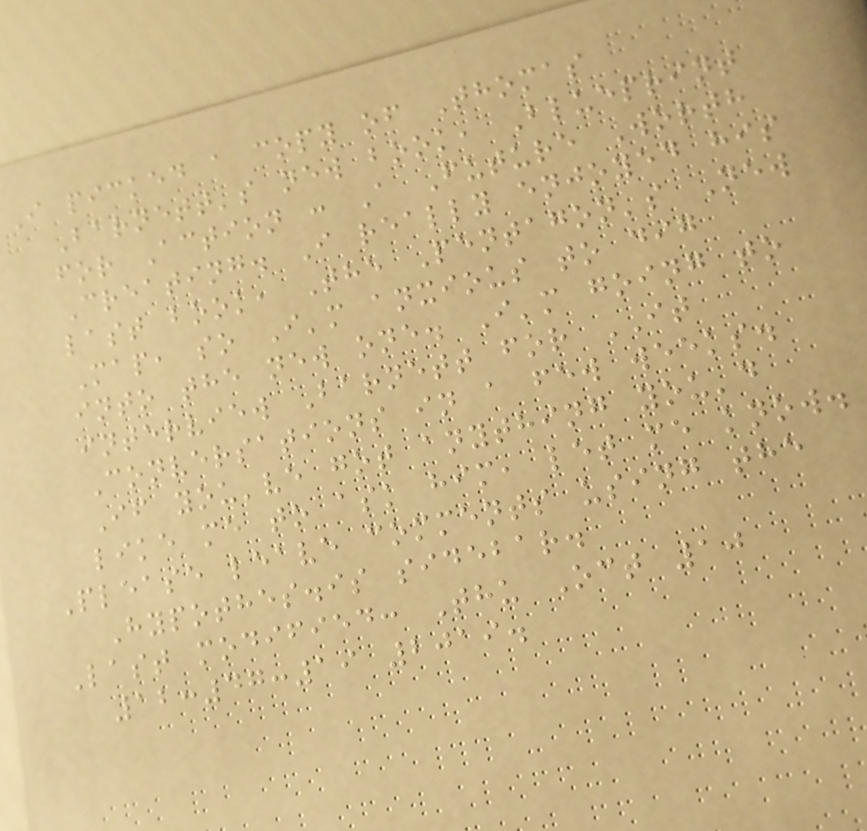I picked a copy of Thomas
Barnett's new book, Blueprint
for Action : A Future Worth
Creating. I really enjoyed his
last book, The Pentagon's New
Map, so I'm anxious to dig
into the new one. I'm going to
interview Barnett for IT
Conversations in a few weeks.
If you've got anything you'd
like me to ask him, let me know.
Please leave comments using the
Hypothes.is sidebar.
Last modified: Thu Oct 10
12:47:19 2019.
